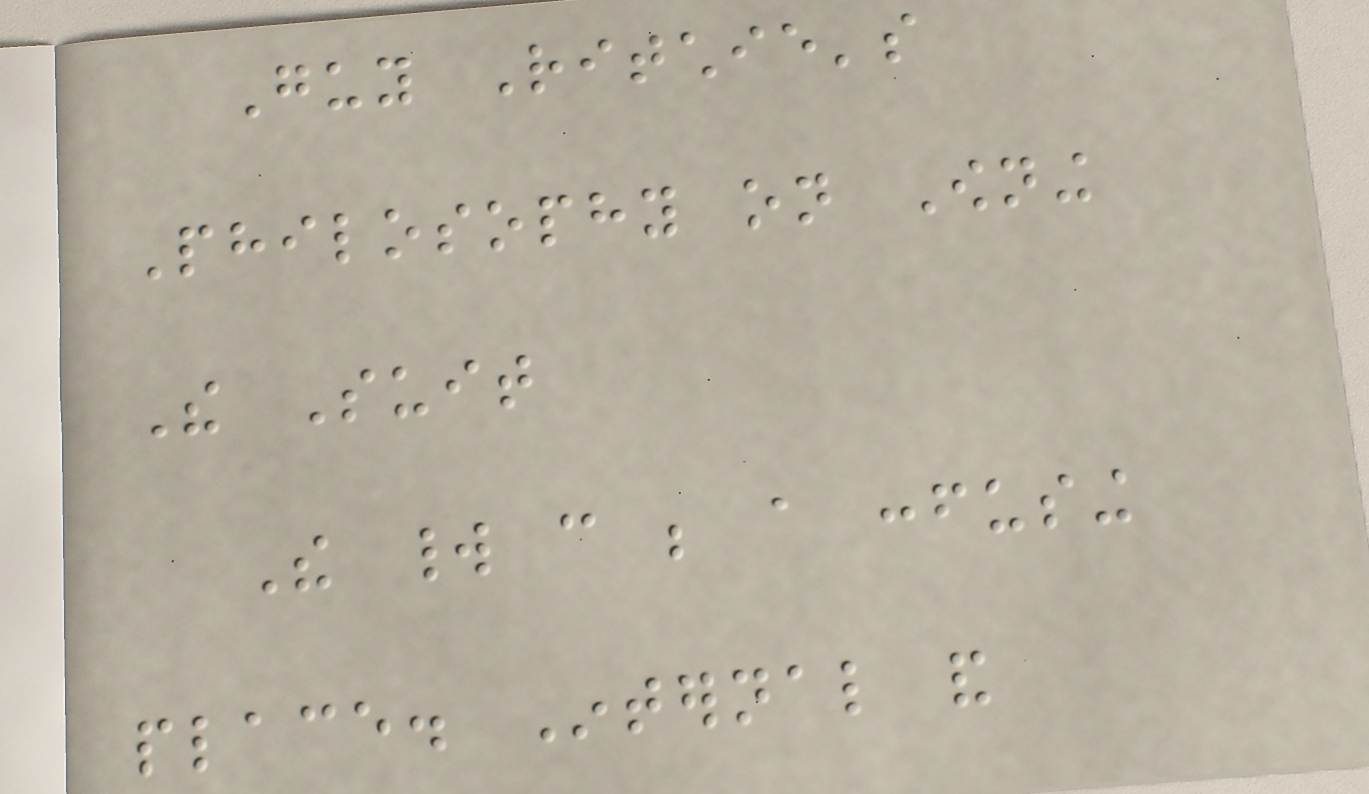Guy Ritchie's
Philosophy on Owning
The Suit
The world can be a confusing
place. Internal and
